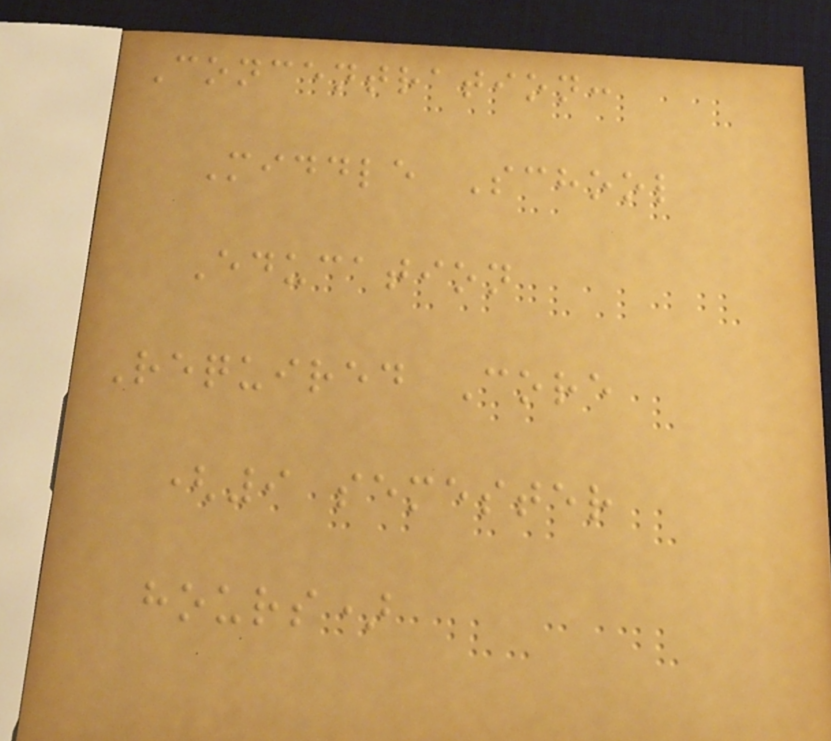Concentration:
Middle School
Education
Required Core
(9 semester
hours)
